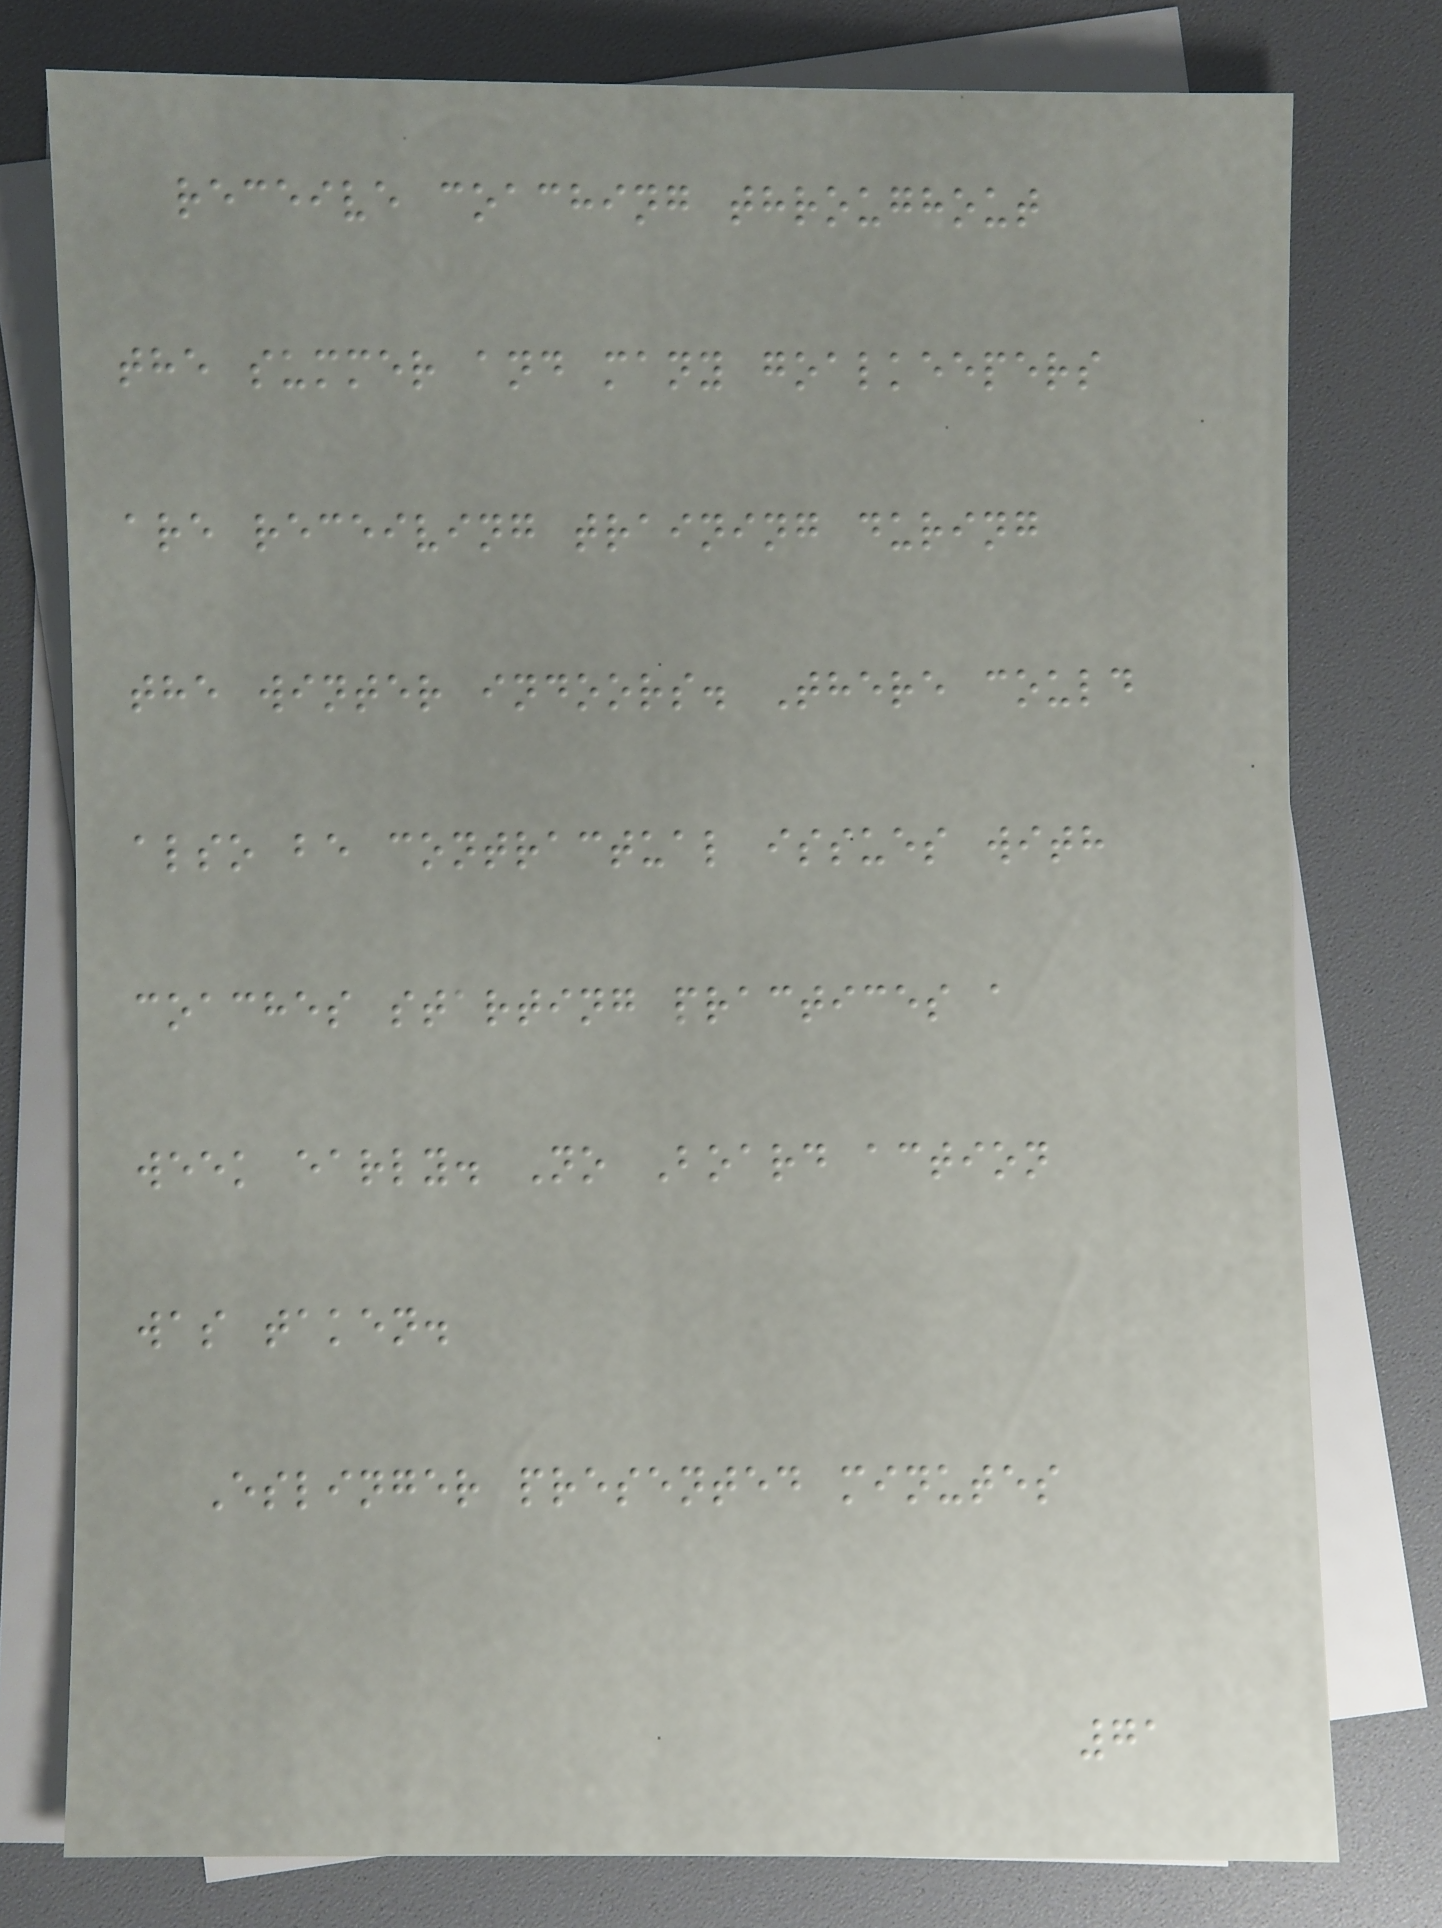receive coaching throughout
the summer and many goalkeepers
are receiving training during
the winter indoors. There could
also be contractual issues with
coaches starting practices a
week early. No Board action
was taken.
Eslinger presented minutes
71
